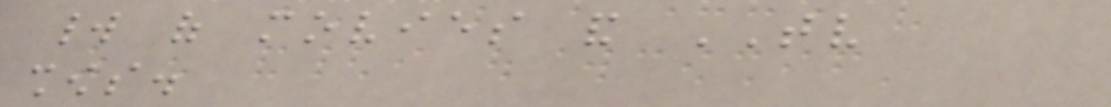world of movies and TV
shows.
